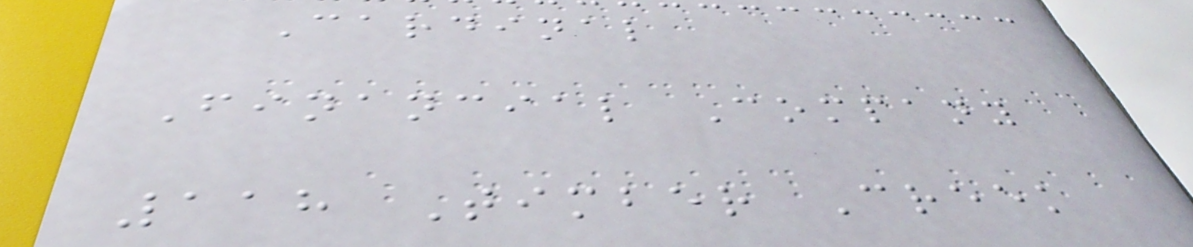Cardinal
Financial Company
118 Timber Creek
